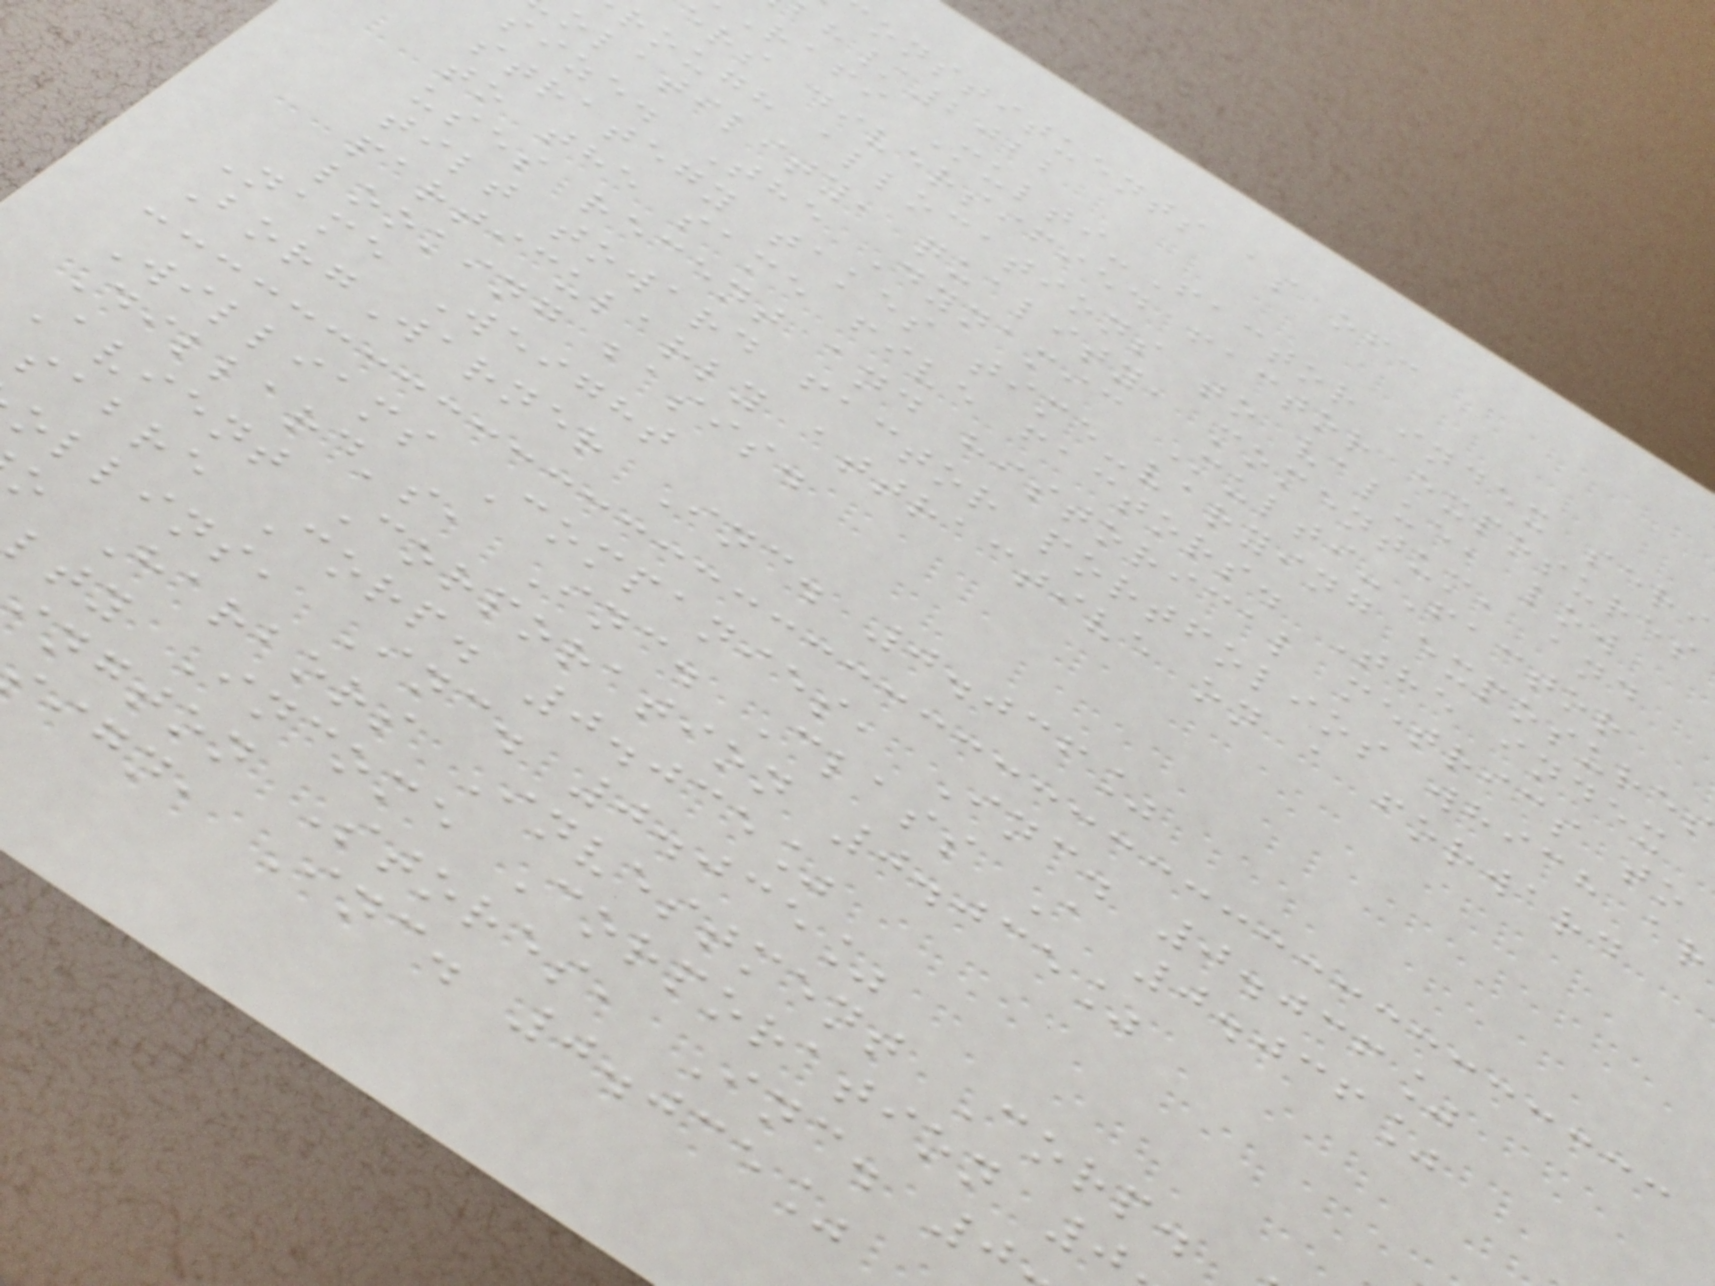onstituents as of:
/2022
rafi Multi-Factor index seri
ers diversified factor exposures
rough allocations to value, low
olatility, quality, momentum, and
size. The Dynamic Multi-Factor
strategy takes time-varying exposures
to the same five factors. The index
uses recent and historical metrics to
tilt toward factor portfolios which ar
particularly attractive on a forward
looking basis.
Name Weight
BorgWarner Inc. 0.036%
Williams Companies, Inc. 0.036%
Dillard's, Inc. Class A 0.036%
Avient Corporation 0.035%
sabre Corp. 0.035%
ollins, Inc. 0.035%
o Harbors Investment Corp.
lty Income Corporation 0
ngton Stores, Inc. 0
ign, Inc. 0.035%
